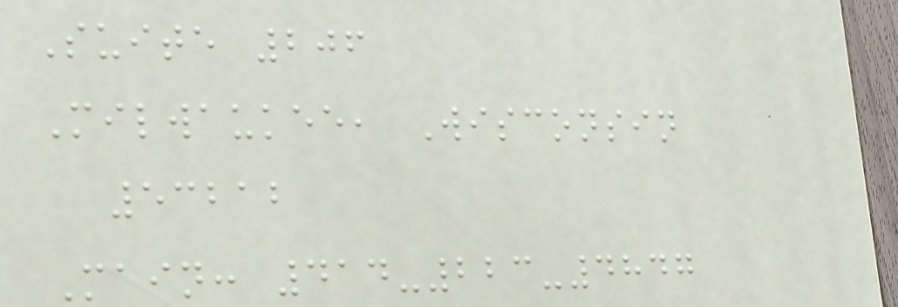Suite 206
Milwaukee, Wisconsin
53212
Main: 414-223-4847
